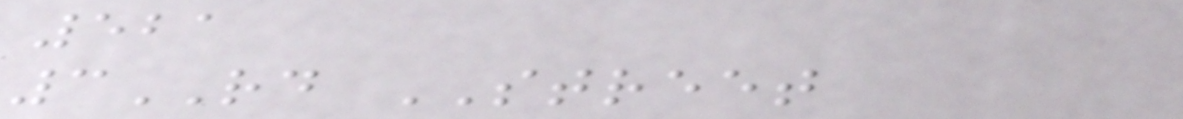521
3RD STREET
